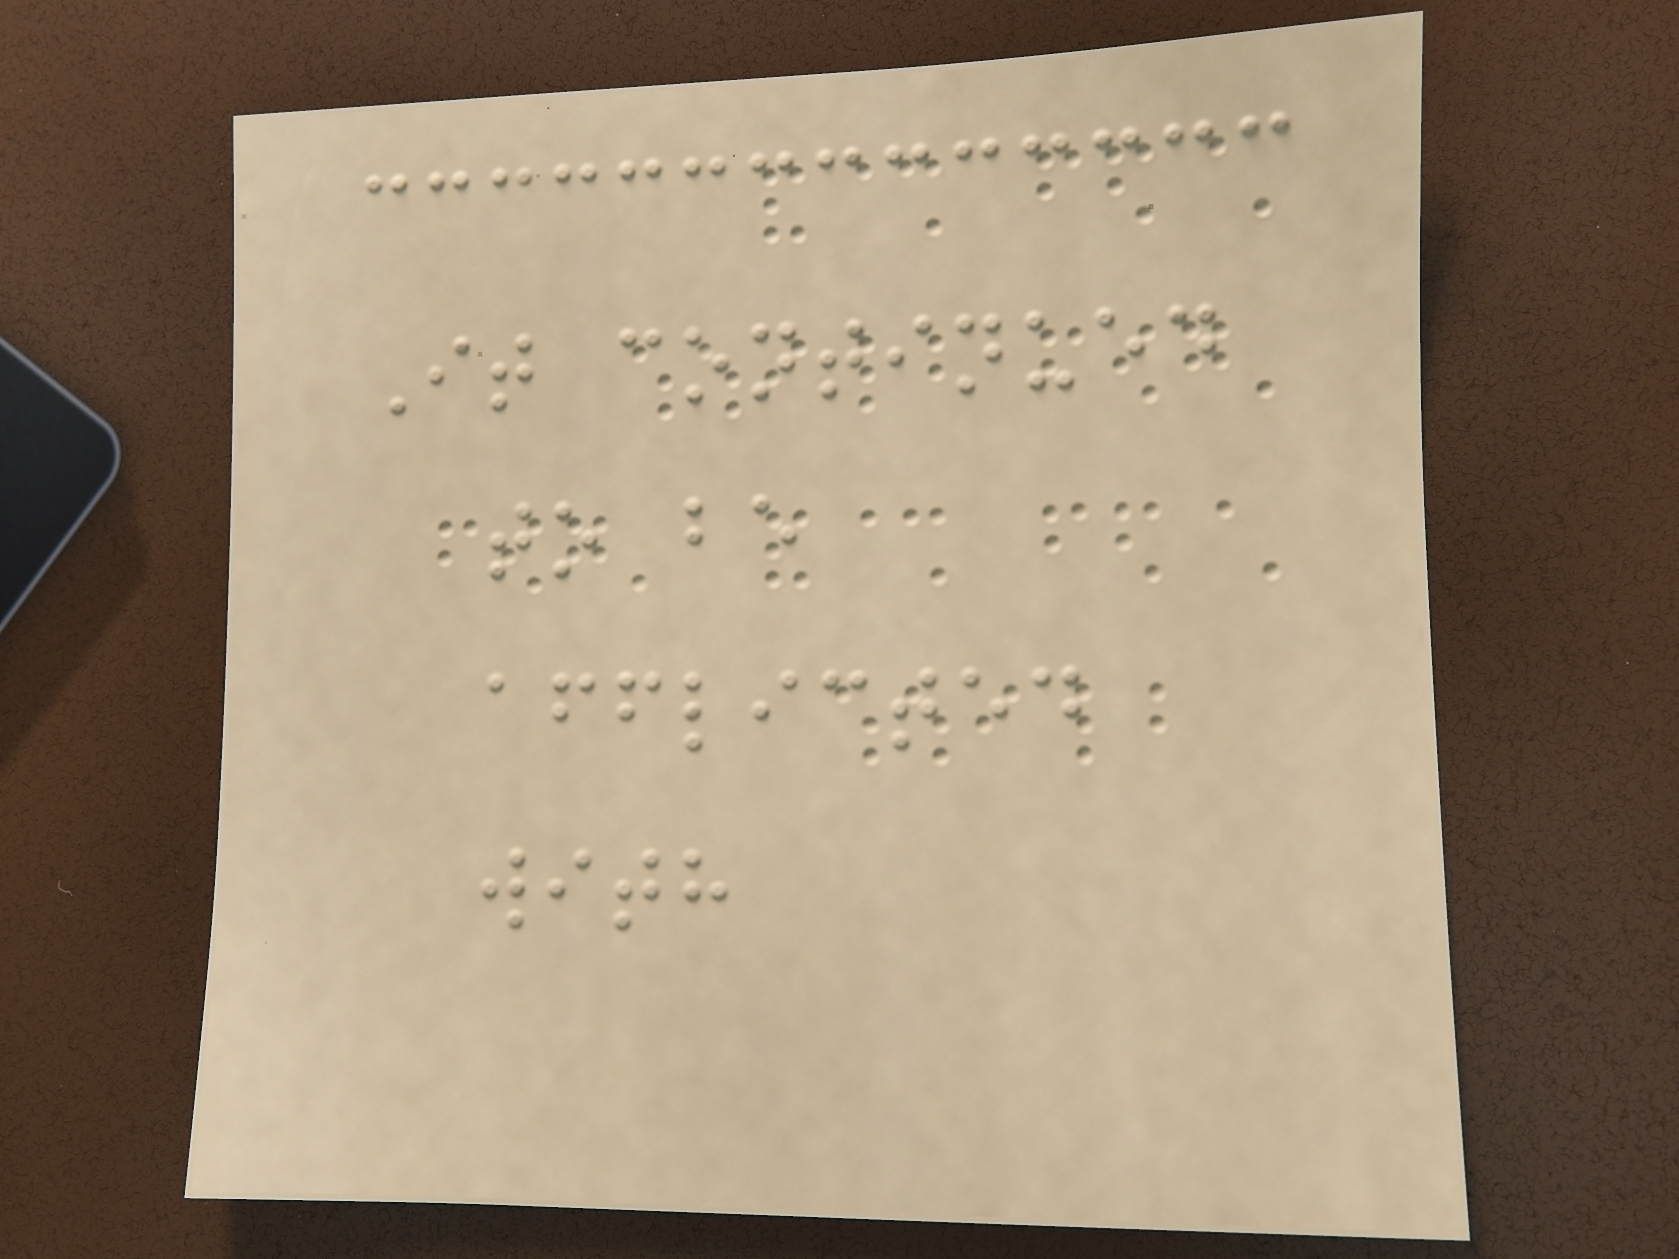It continued
to be
afflicted
with
